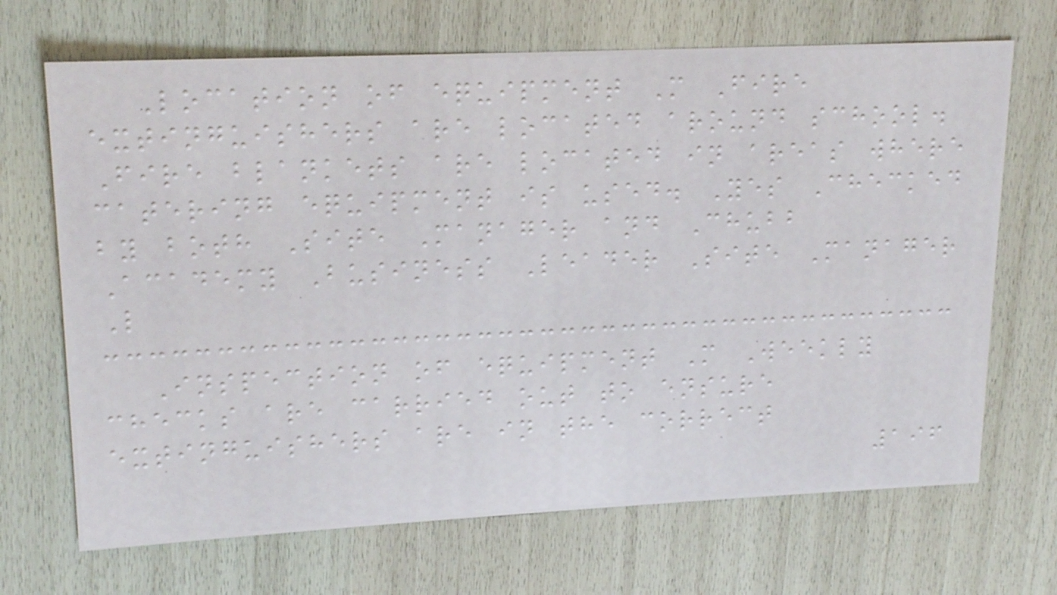Location of equipment M Fire
extinguishers are located around school.
Fire blankets are located in areas where
catering equipment is used. Yes Checked
by both Site Manager and Chubb
Academy Business Leader Site Manager
L
Inspection of equipment M Weekly
checks are carried out to ensure
extinguishers are in the correct
196
